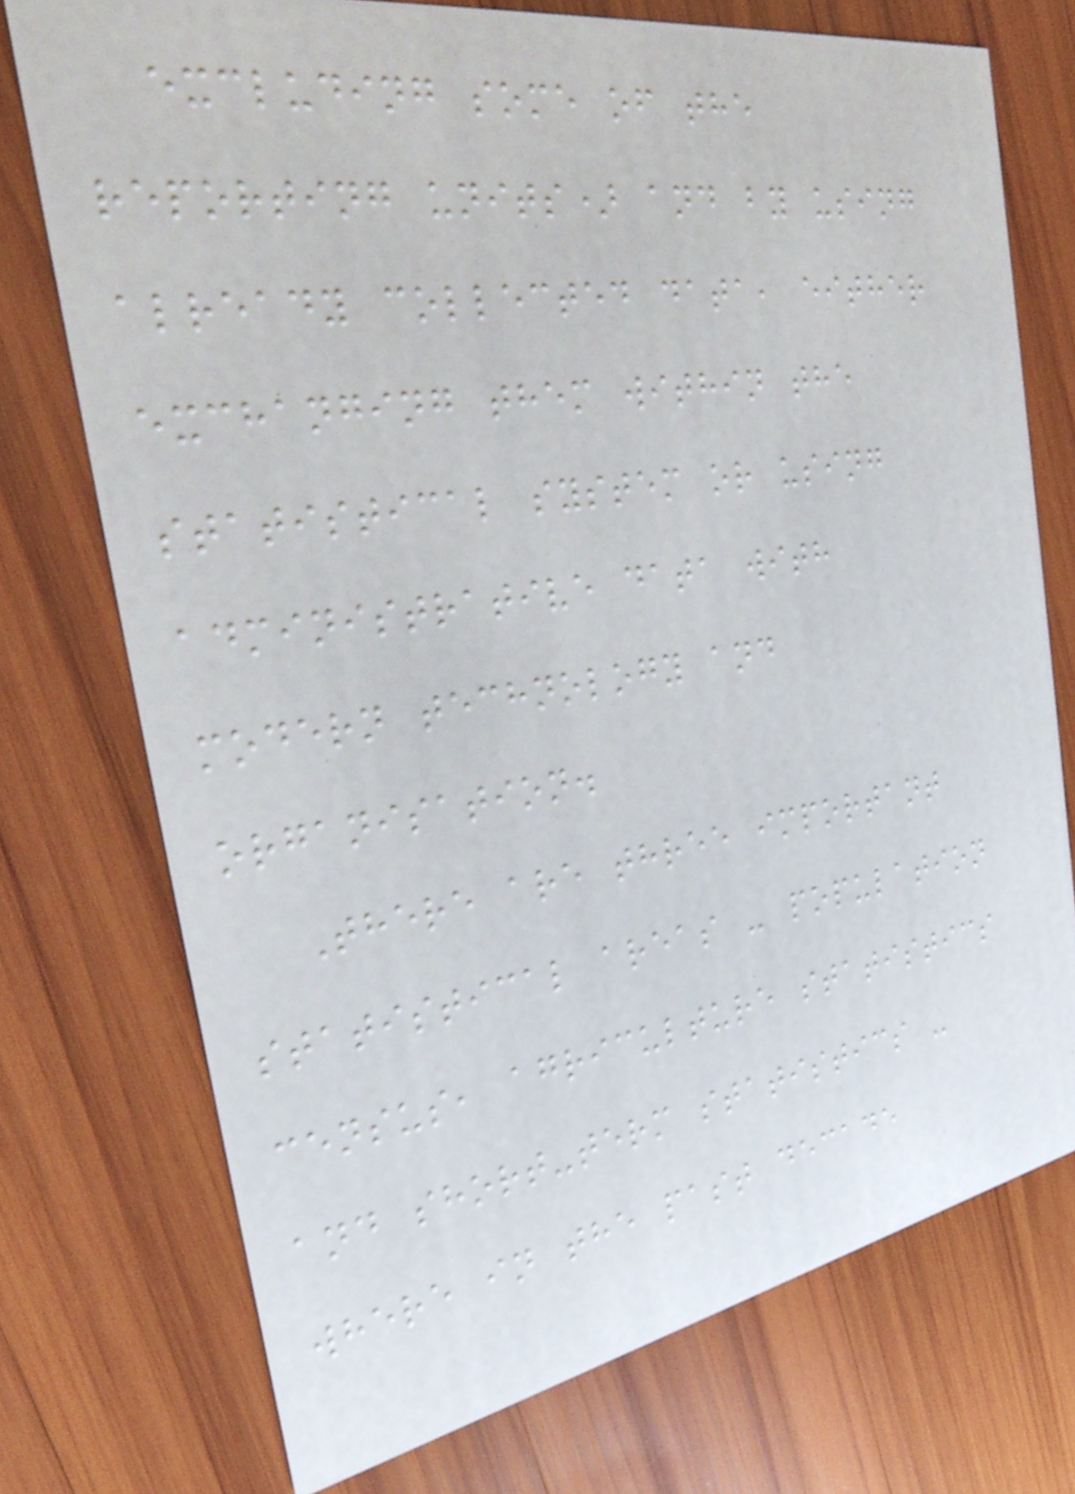excluding some of the
reporting units) and by using
already collected data, either
exchanging them within the
statistical system or using
administrative data with
modern technology and
organisation.
There are three important
statistical areas - population
census, agriculture statistics
and short-term statistics -
where in the past decade
